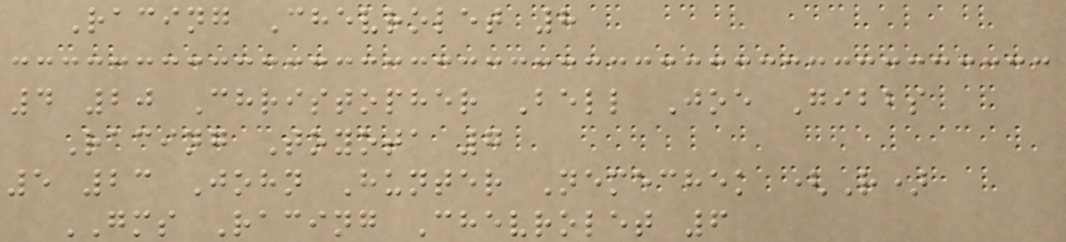Racing Chevrolet 8
4 20 Christopher Bell Joe Gibbs
Racing Toyota 7
5 23 John Hunter Nemechek (R)
GMS Racing Chevrolet 6
